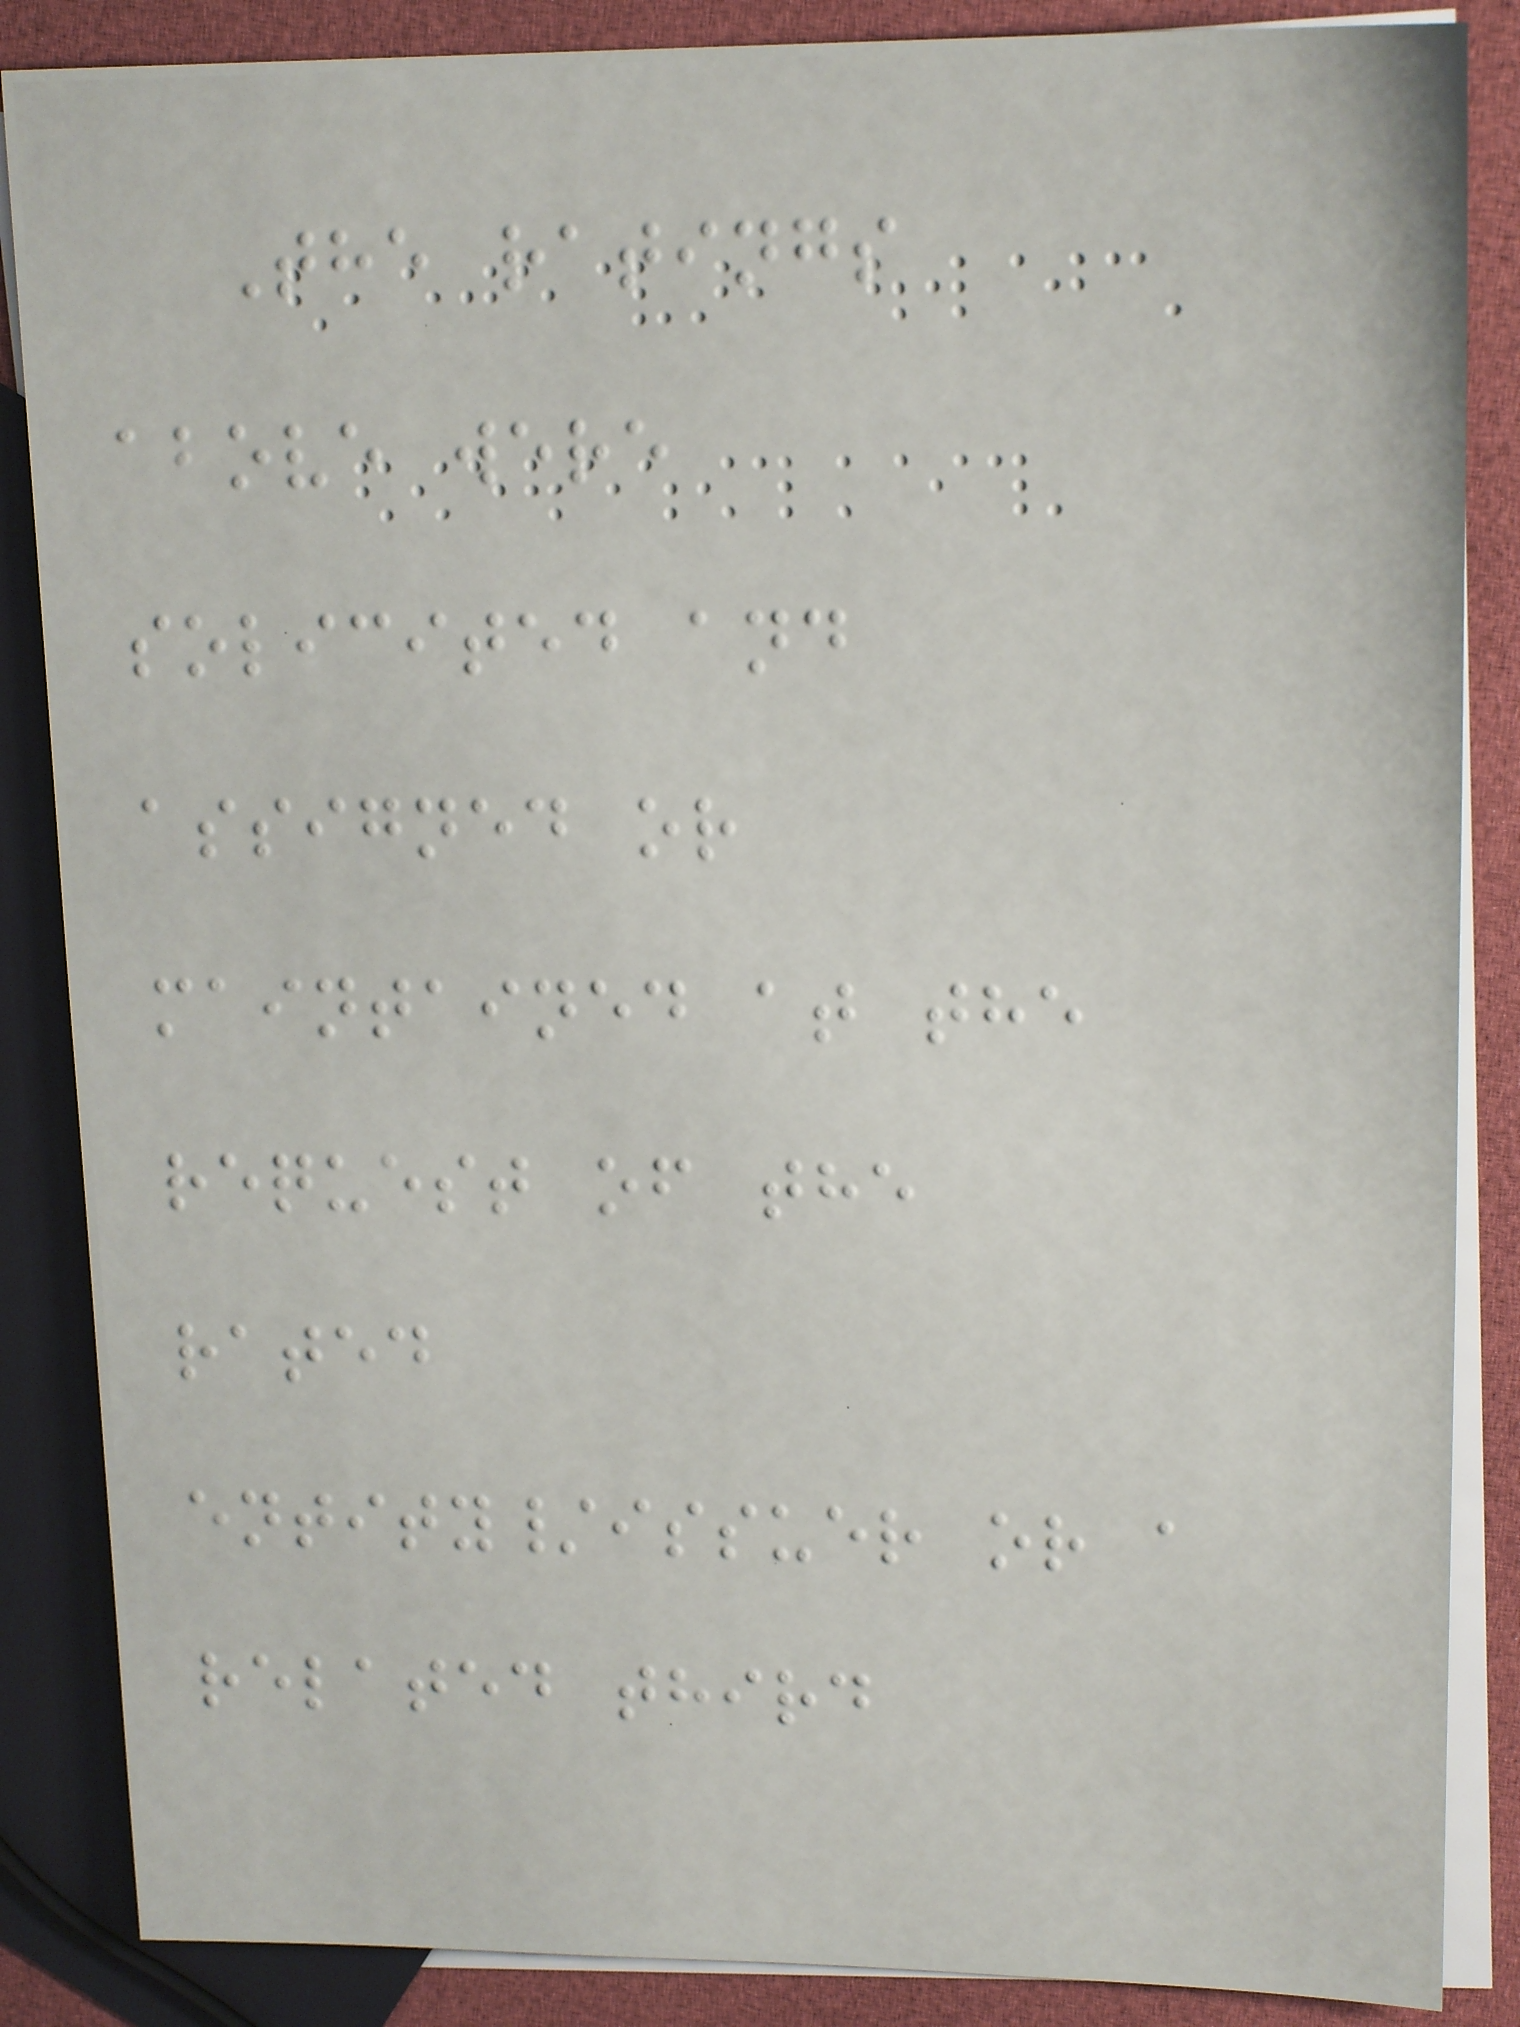The ratings
above were
solicited and
assigned or
maintained at the
request of the
rated
entity/issuer or a
related third
